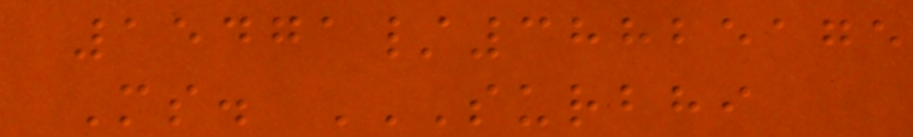15471/38825175
Ms. SURBHI
